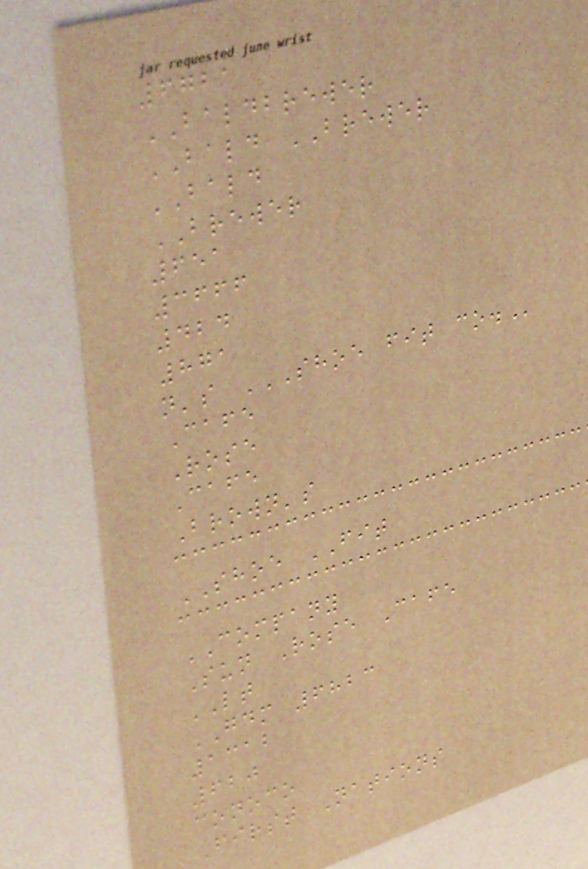6721
BALDBREWER
BALD BREWER
BALD
BREWER
651
3666
424
871
n's SHOE FIT CO.
Cafe
Rose
Cafe
Brown's
SHOE FIT
COMPANY
Sun Rose Cafe
LT
GDM 6823
1312
620
conoco
First Nations
